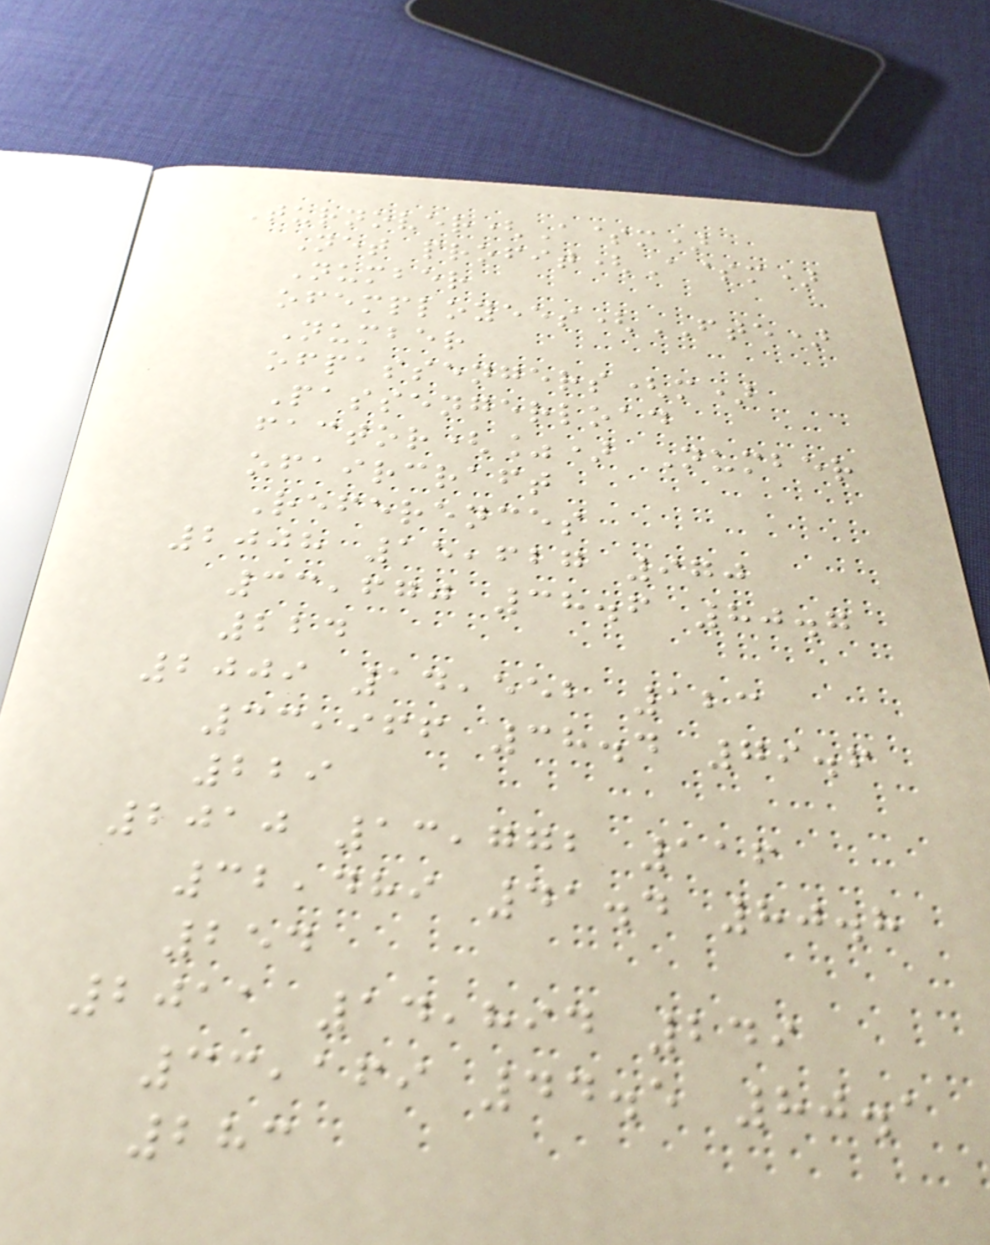Turnover(A$m)
Net profit(A$m)
Number
ofemployees(FTE)
Number
ofpassengers(m)
Passengerload
factor(%) Number
ofaircraft
References
2008 15,627 970
33,670 38.6 80.7
224
2009 14,552 123
33,966 38.4 79.6
229
2010 13,772 116
32,489 41.4 80.8
254
2011 14,894 249
33,169 44.5 80.1
283
